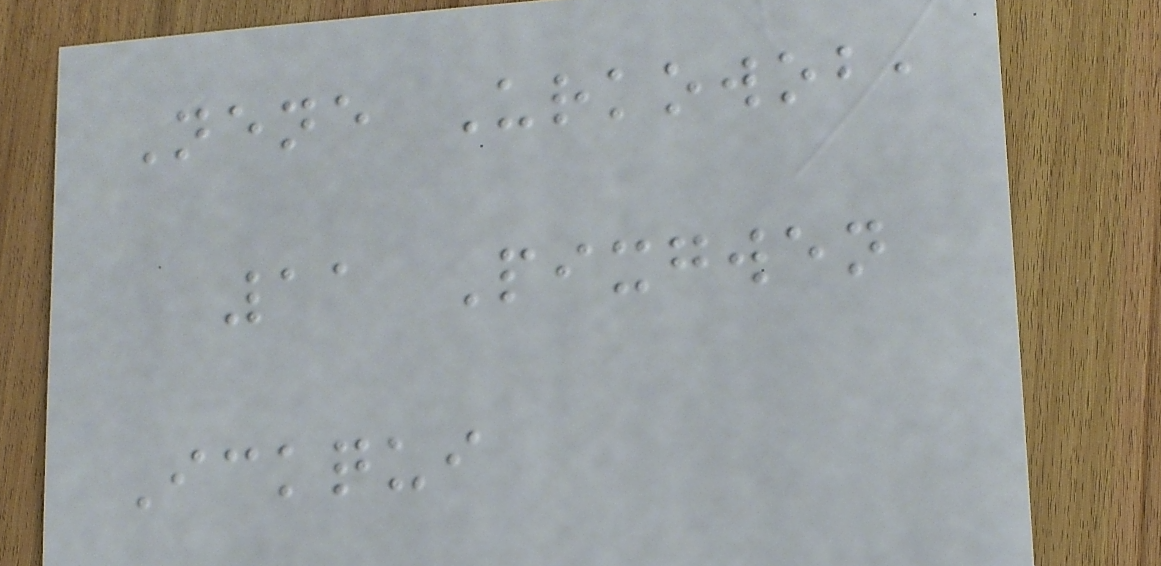Nene Urkowob,
11 Pixgwen
Ickqui
